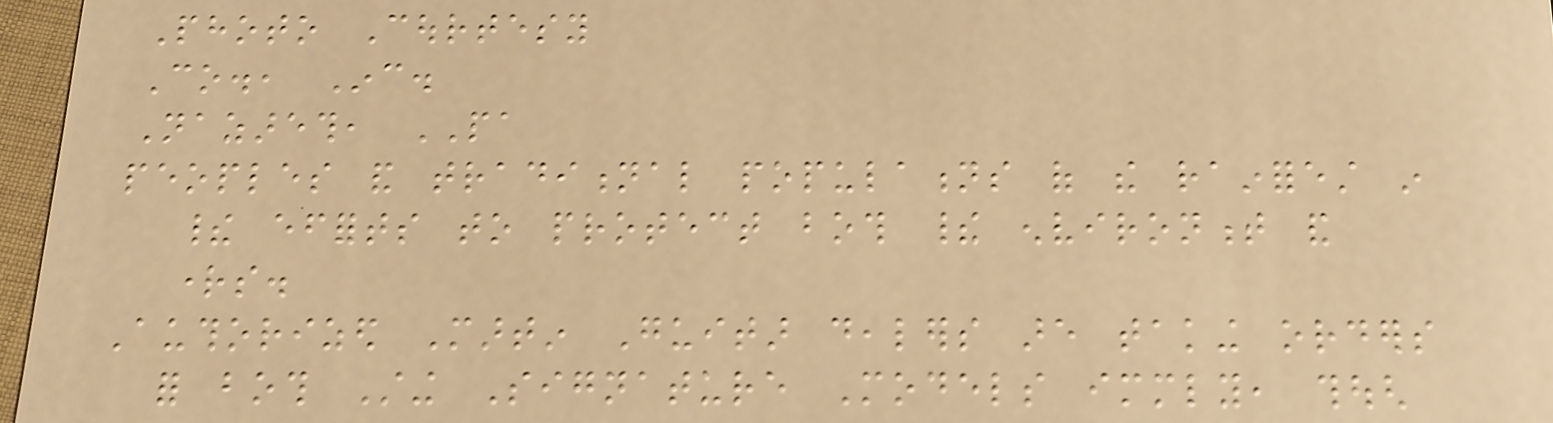Photo Courtesy
Co., Inc.
Nazareth, PA
peoples and traditional populations of the rainforest in
their efforts to protect both their environment and
rights.
Authorized Martin Guitar dealers are taking orders
for both Sting Signature Models immediately, though
